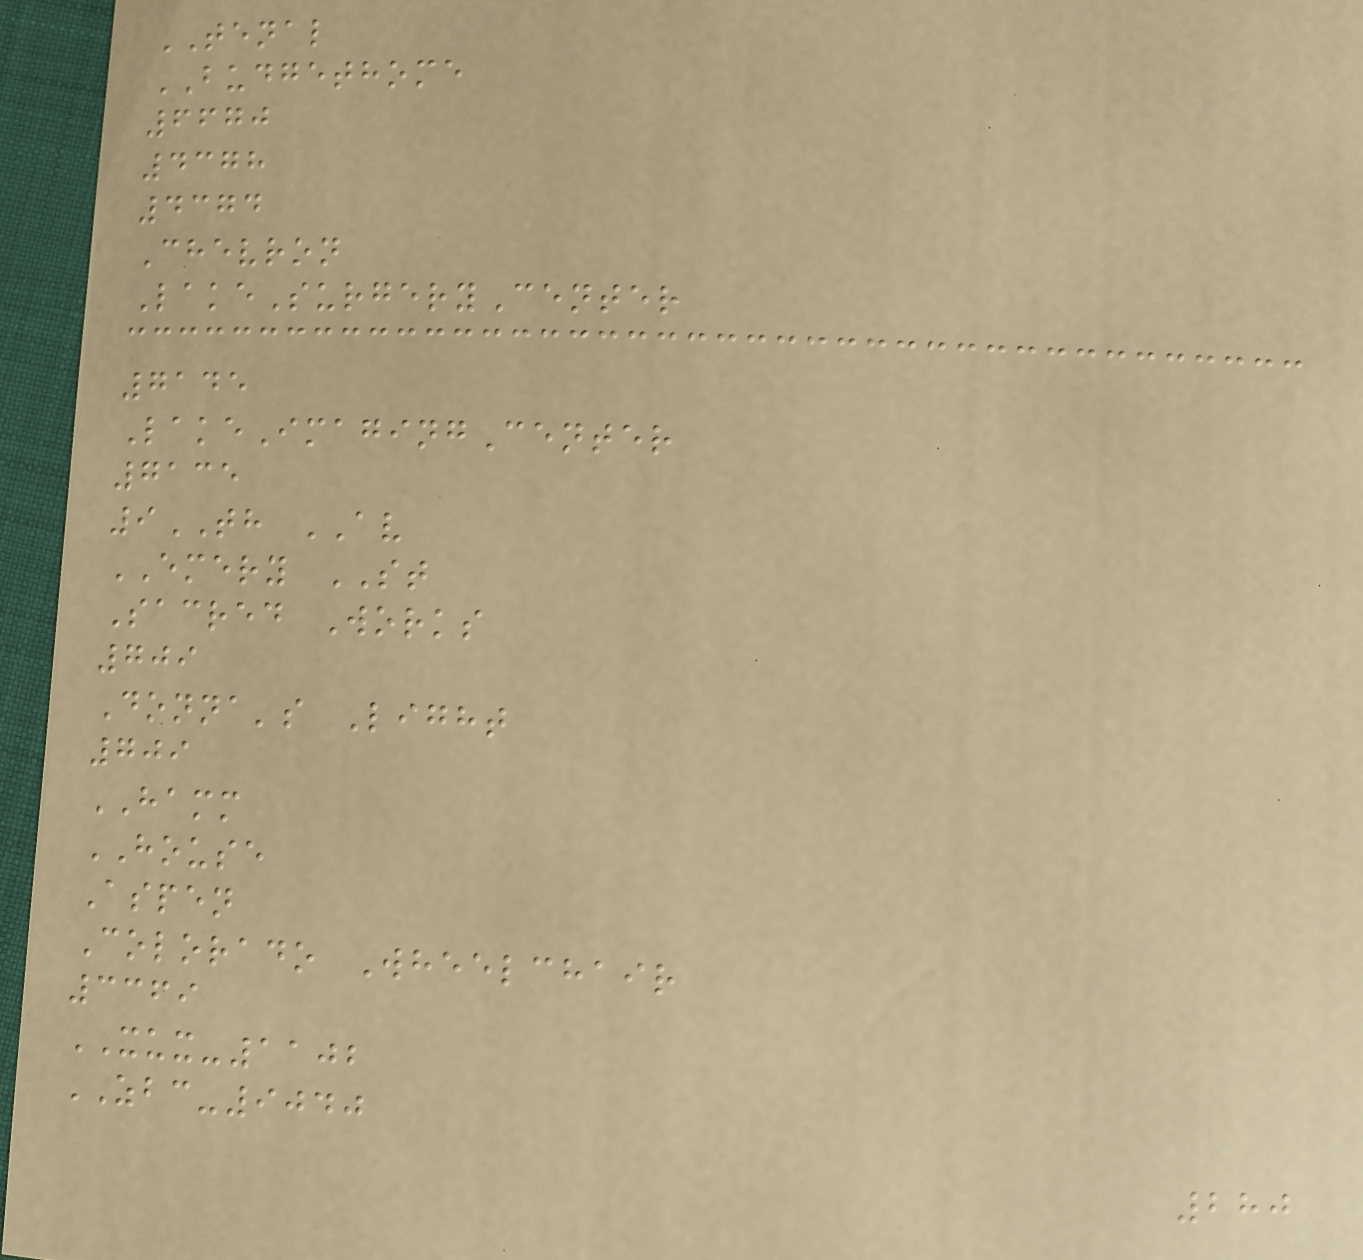TENAL
BUDGETHOME
6670
4378
4374
Chevron
LakeSurgeryCenter
7145
LakeImagingCenter
7135
9TH AV
EMERY ST
Sacred Works
709
Donna's Light
709
HAMM
HOUSE
Aspen
Colorado Wheelchair
3369
XUX-1102
ZBC-9040
280
